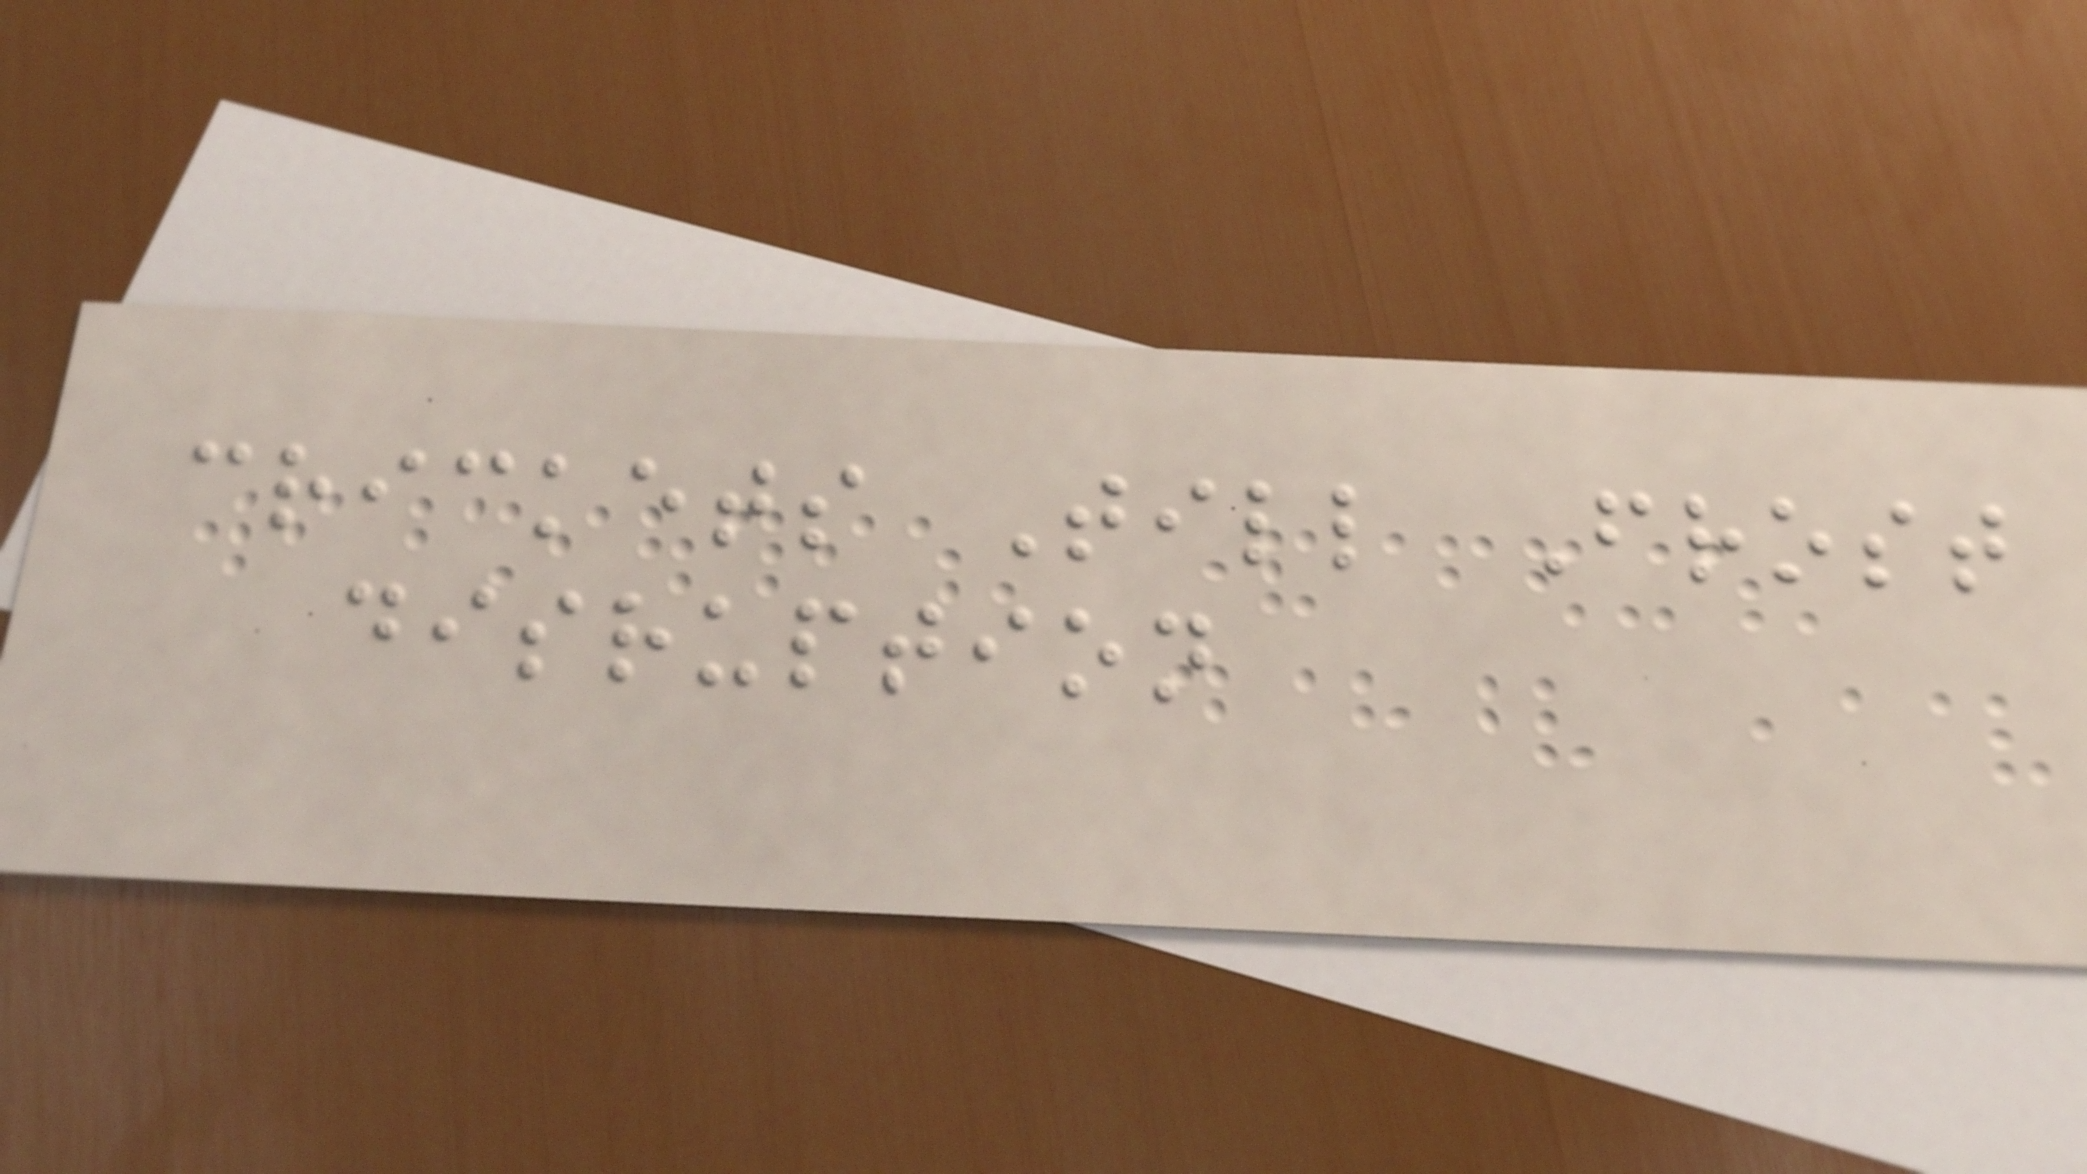crickets Till Frost
disruption
